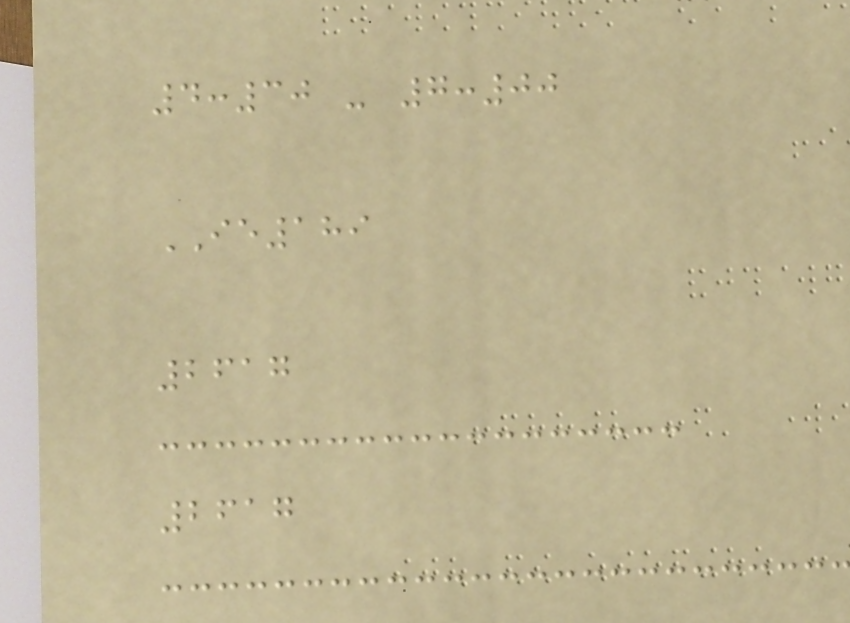4:30 - 7:00
IE189
2617
2617
